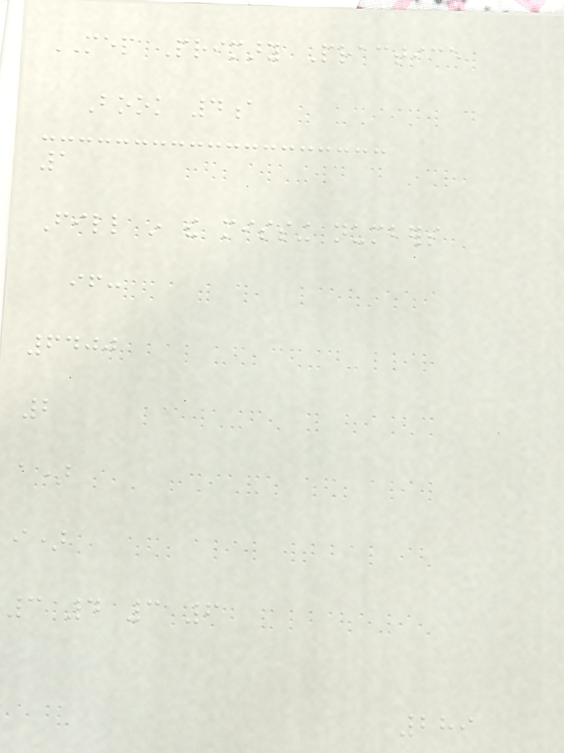MEP Primary Practice
Book 4a
1
Fill in the missing numbers
if:
6400
2
a)
i)
3 4 3 6
289
